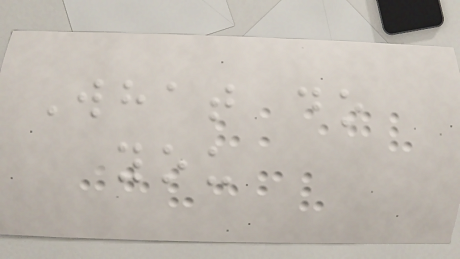What do
you
